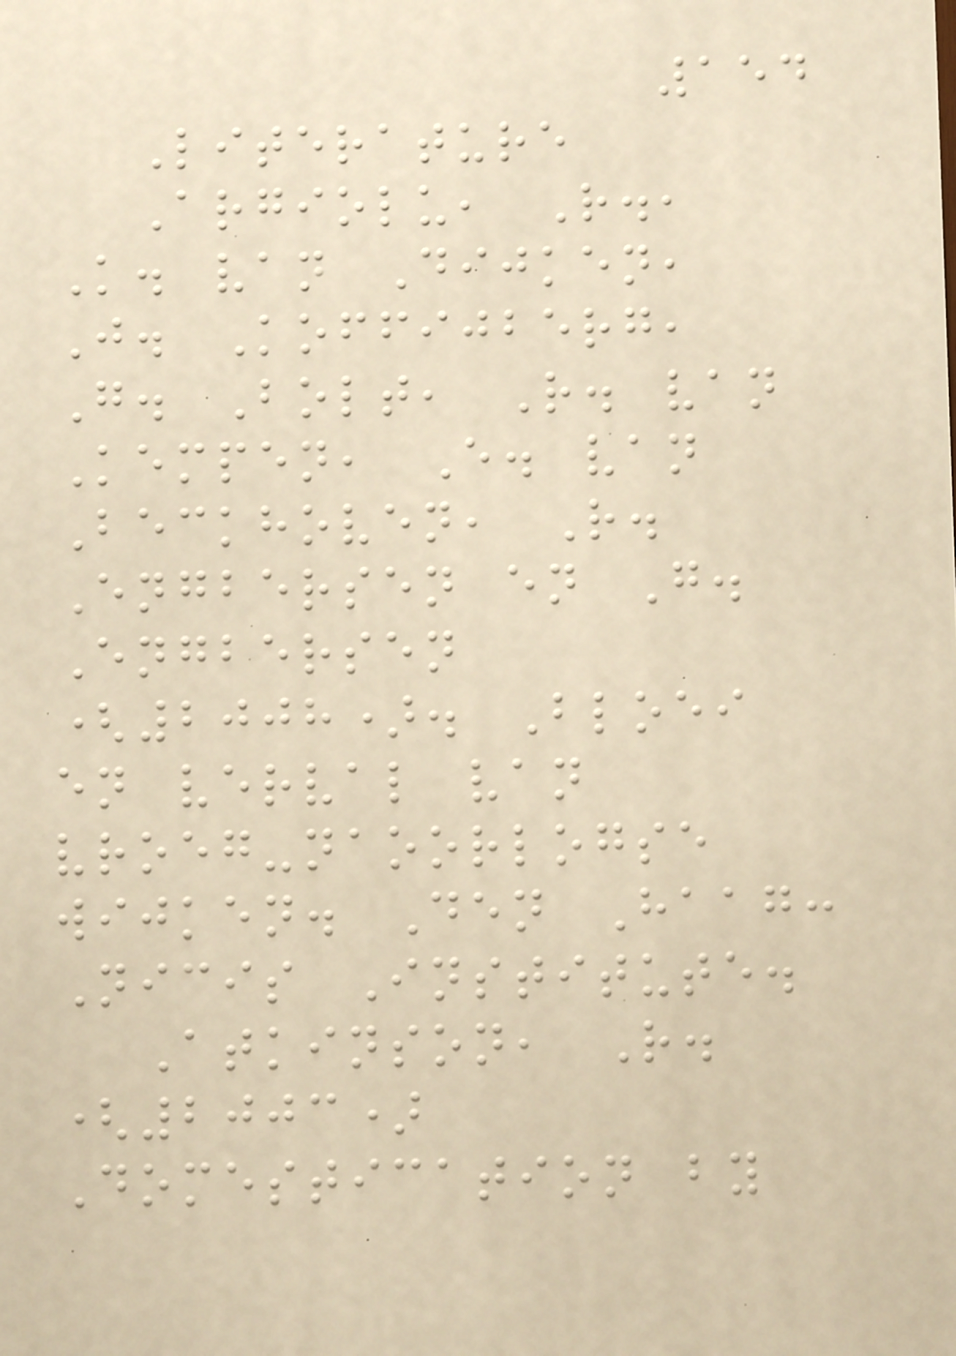154
Literature
Argiolu, R.,
K. van Dijken,
J. Koffijberg,
G. Bolt, R. van
Kempen, E. van
Beckhoven, R.
Engbersen en G.
Engbersen
(2008). Bloei
en verval van
vroeg-naoorlogse
wijken. Den Haag:
Nicis Institute.
Atkinson, R.
(2003)
Domestication by
